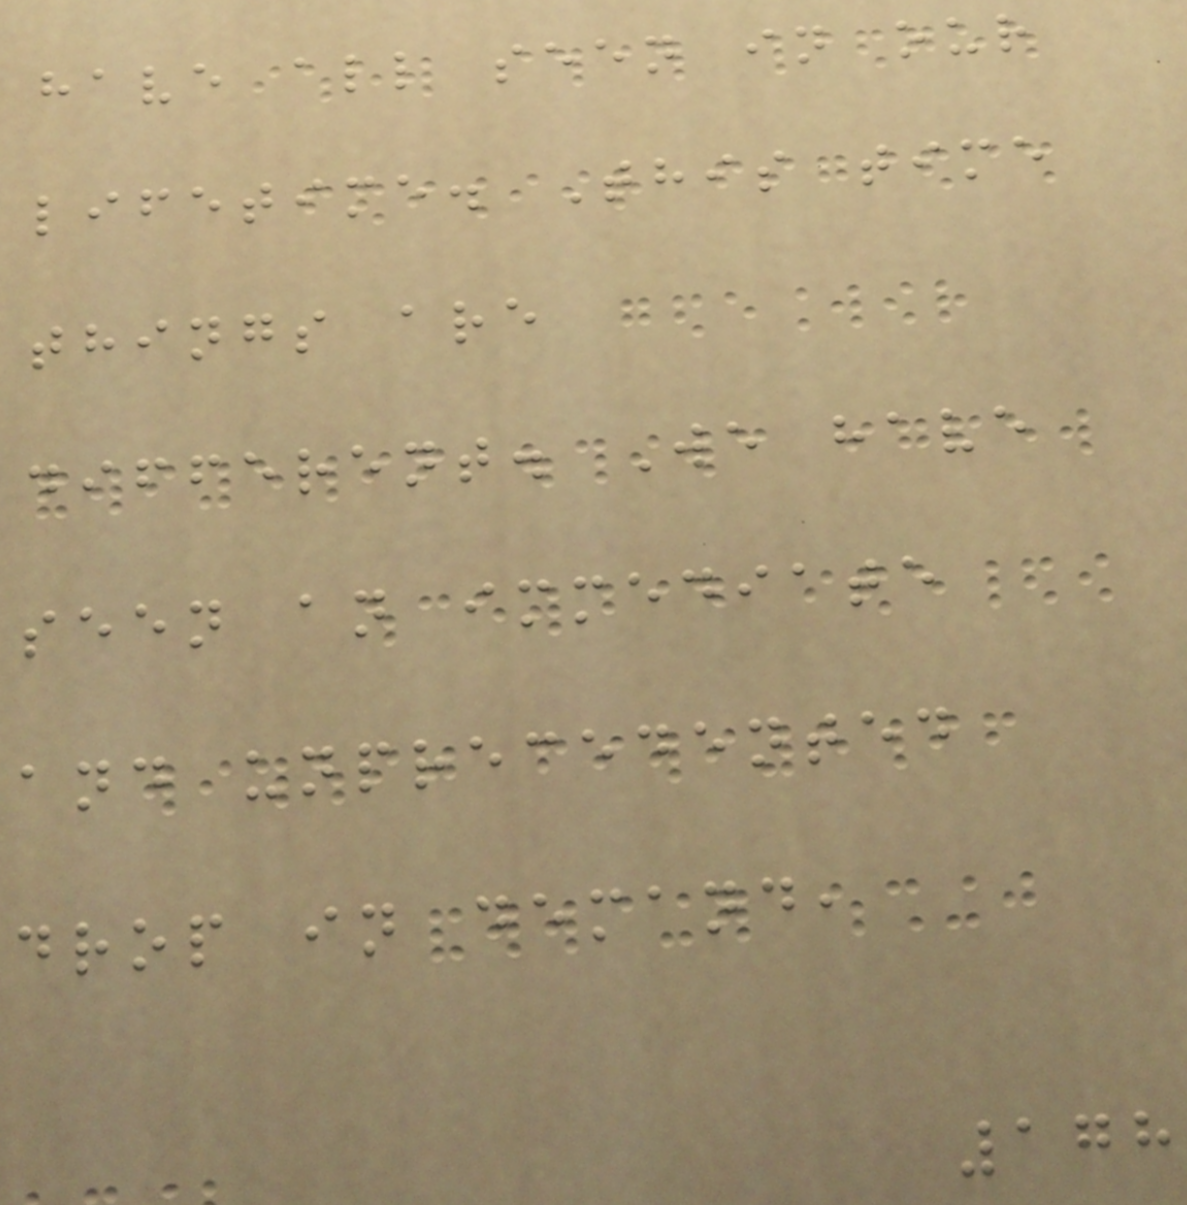have all seen in our
lifetime. This time
things are
different. We have
seen an immediate
and unprecedented
drop in demand,
178
